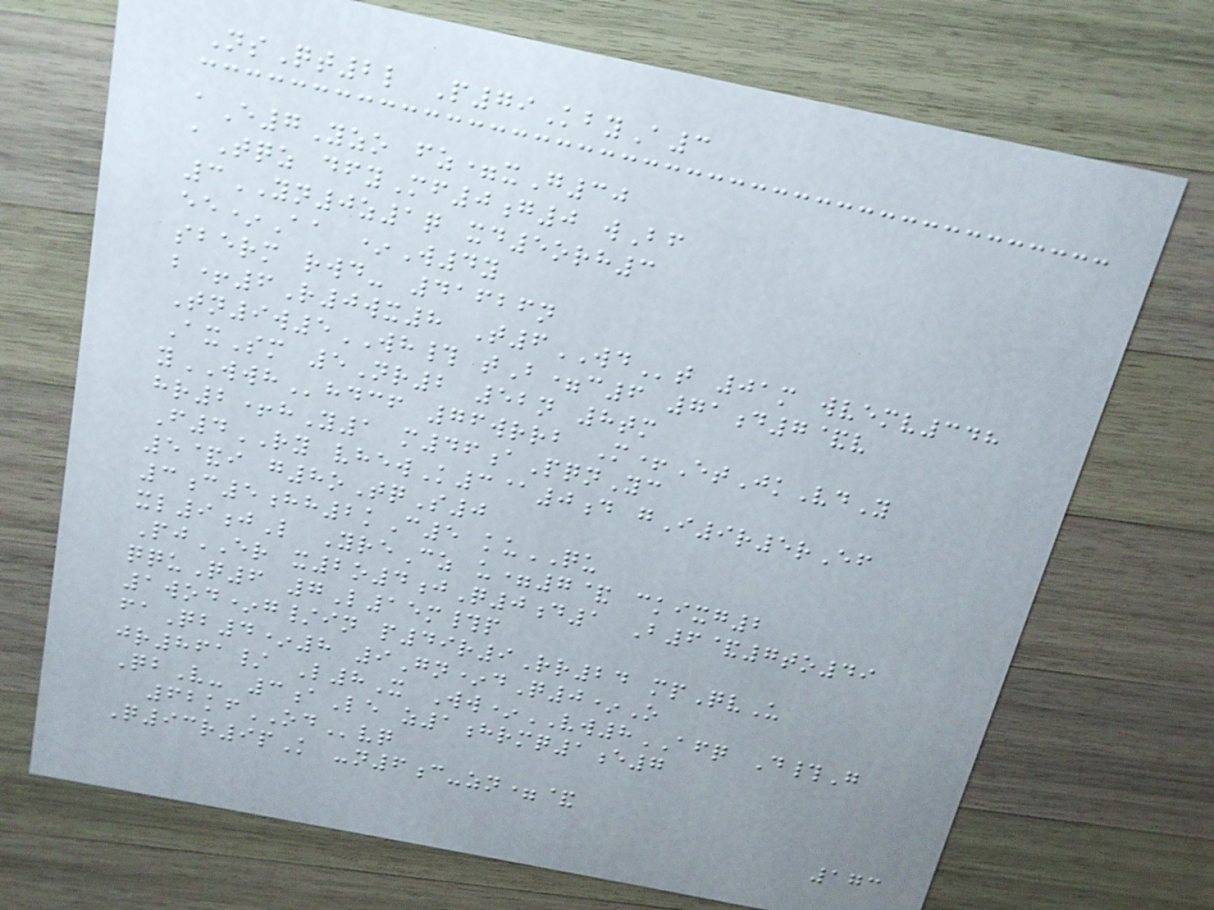NsQt2l P79KbyA3
aE7Yzo fz=xG30
aTqz dfyMf0g0 wBf
3YN0z1q xd5orh3
ee*Aa *W4y
sberm rwd- 41626n
b+6R0wx8 T6WDt 01m wvemv348
Tn9w5WH# tB=c6 71d7&v
AxSm 5Nr2 52n 8tm
yWWHhdcf 76wrrb M+EtJkVdY
hr2+hY1 m46aPqnYc
F4RY vhewK3@0d gI9r5rEf
5&i g8oTqS0
3c5hh2kC5 kuQU
xl9jL YreCz u=7& ckixg2
PjER x2o4jQ0d1 B6&7to49
qquQ6 7L15m#p
1wod*g/in p49r9Rr24 mpQvU
faQb4*8 9Gn*dQ0*O
jr861/ L8X Ww*VW8AFQ D#G
QbV- 3aLe z1hrmq1e7
62kfODvq
Q93r9pK -n6c-zn=&
173
